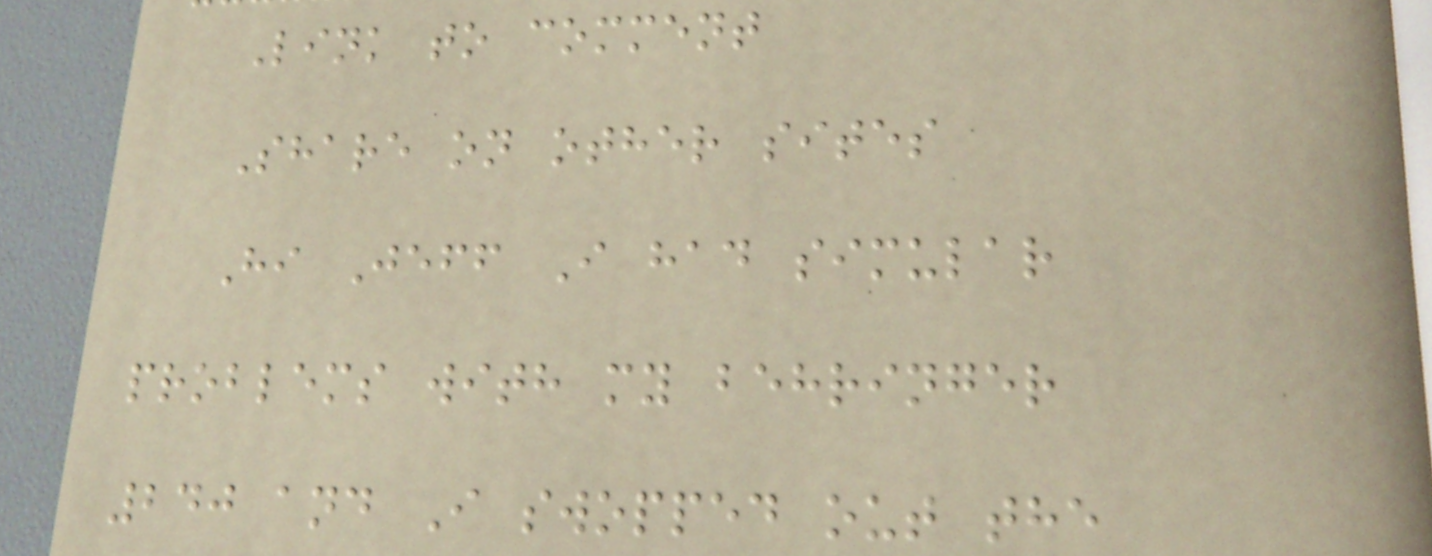Link to comment
Share on other sites
Hi Jeff I had simular
problems with my behringer
240 and I swopped out the
